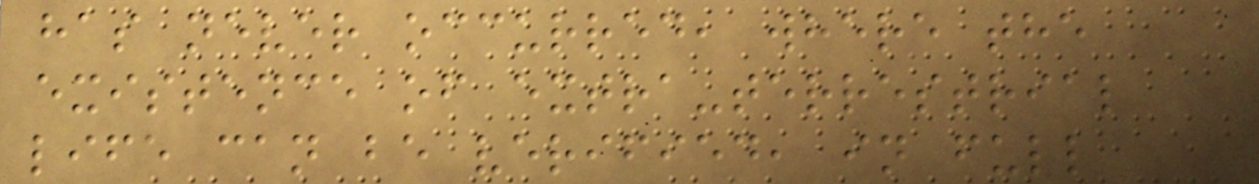has never occurred, where the
existence of extra-terrestrial
life can be verified, in full
